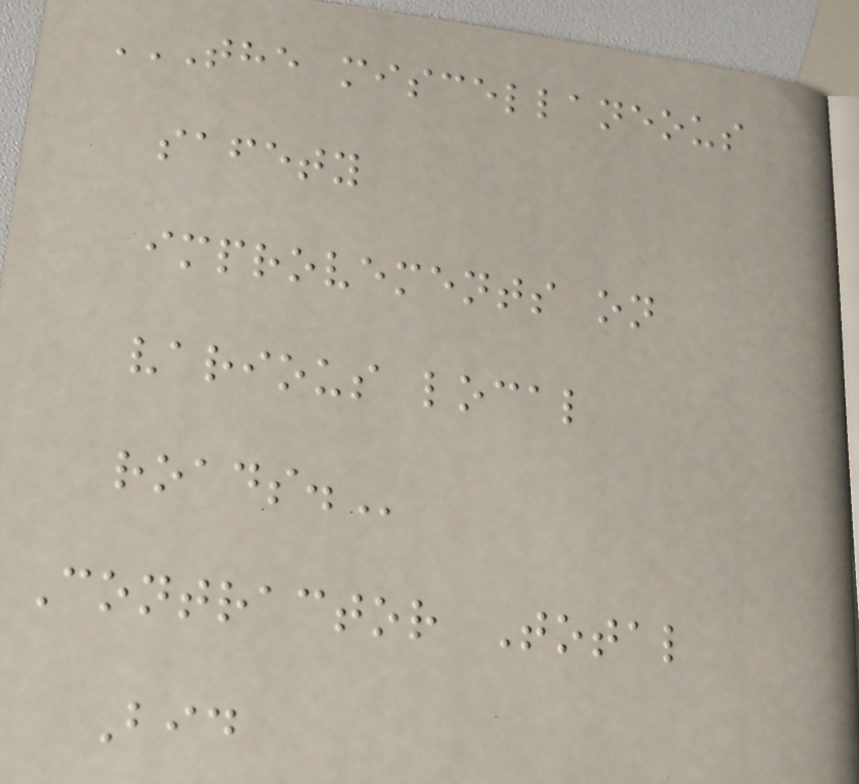THE MISCELLANEOUS
SAFETY
IMPROVEMENTS ON
VARIOUS LOCAL
ROADS.
Contractor Total
Bid
